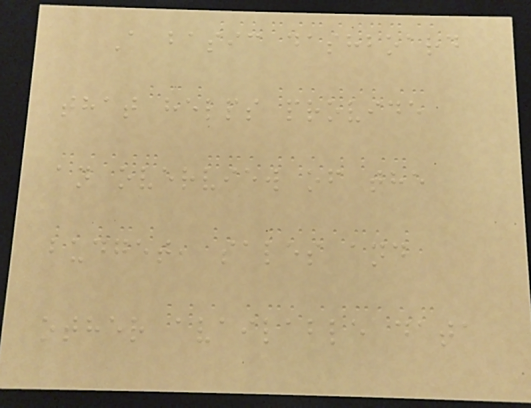A basic dashboard
that helps provide
an overview of the
budget, sales and
other available data
